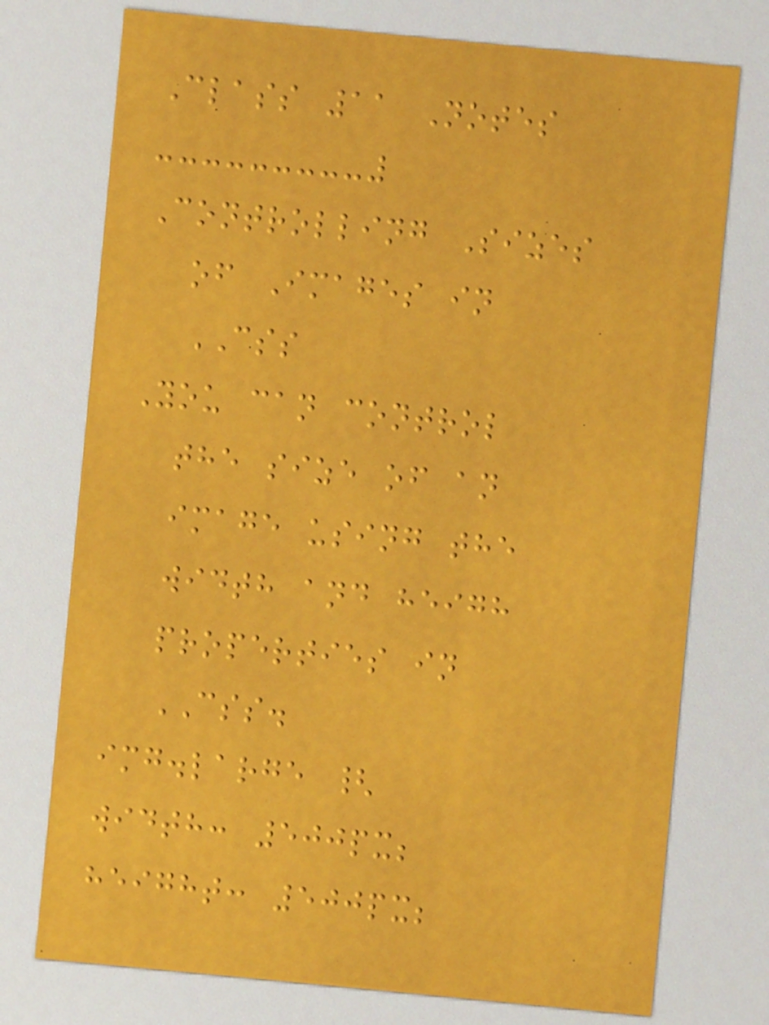Class 11 Notes
Controlling Sizes
of Images in
CSS
You can control
the size of an
image using the
width and heigh
properties in
CSS.
img.large {
width: 500px;
height: 500px;
